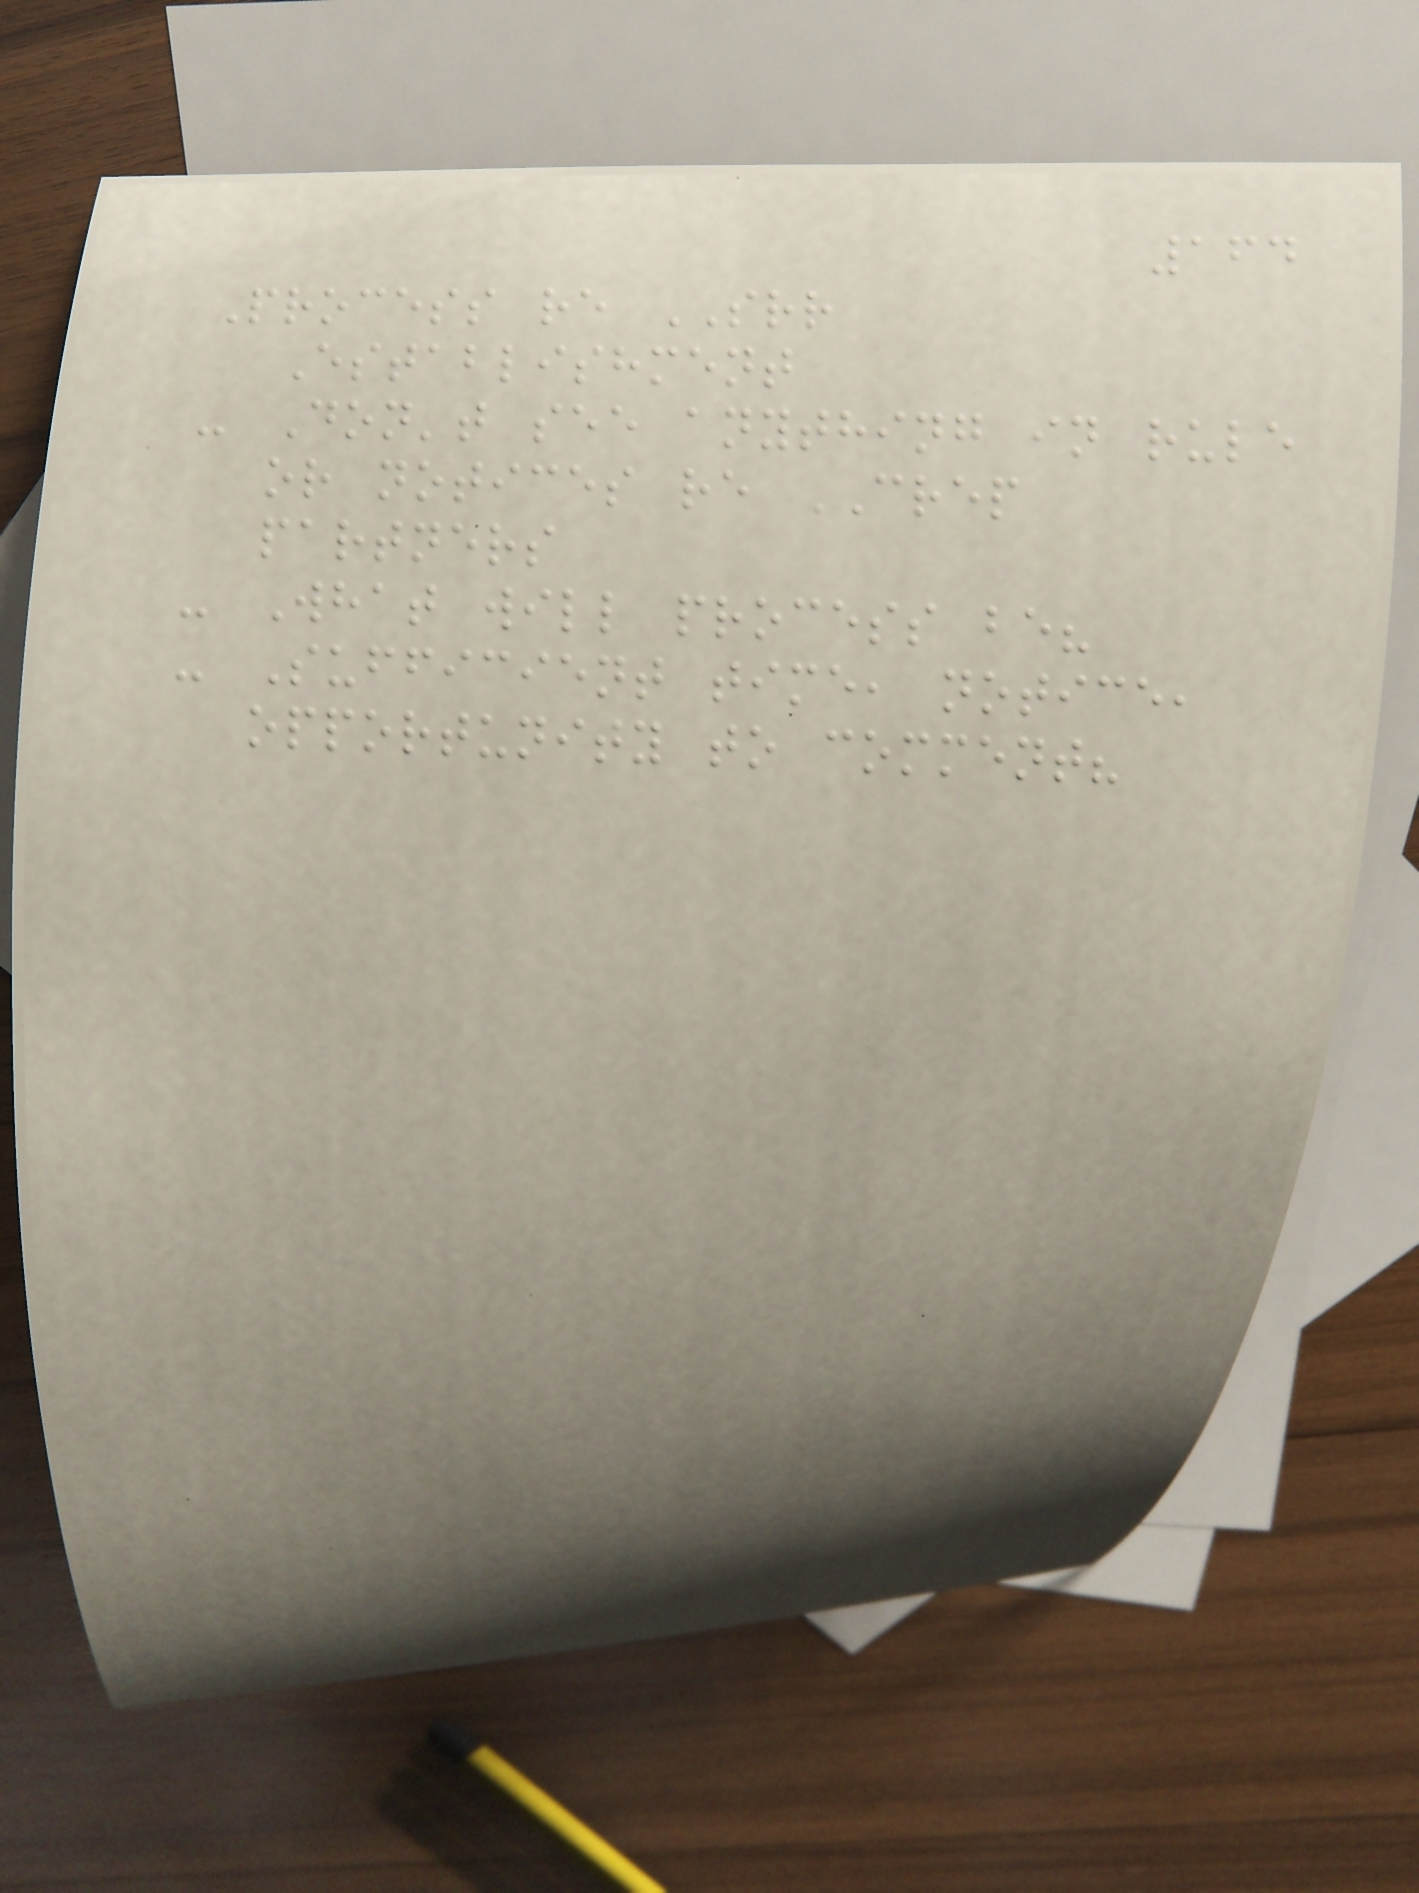164
Process re SRR
Establishment
- Don't see anything in rule
or notices re CREP
partners
- What will process be?
- Sufficient time, notice,
opportunity to comment?
